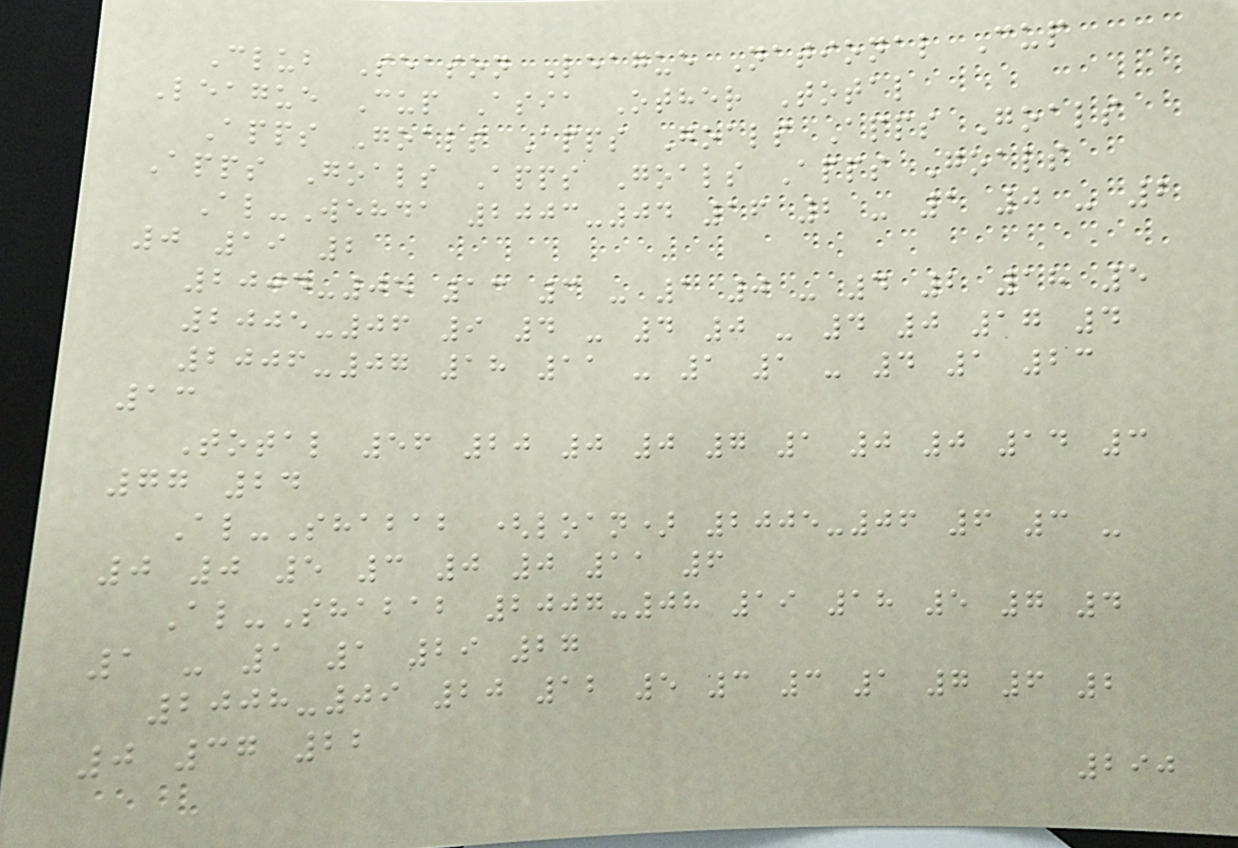Club Season League National Cup
League Cup Asia Other Total
Apps Goals Apps Goals Apps Goals
Apps Goals Apps Goals Apps Goals
Al-Wehda 2003-04 16 2 - 1 0 - 2
0 19 2
2004-05 13 3 - 1 0 - 4 2 18 5
2005-06 9 4 - 4 0 - 4 0 17 4
2006-07 18 11 - 1 1 - 4 1 23
13
Total 56 20 0 0 7 1 0 0 14 3
77 24
Al-Shabab (loan) 2005-06 6 3 -
0 0 5 3 0 0 11 6
Al-Shabab 2007-08 19 18 5 7 4
1 - 1 1 29 27
2008-09 20 12 5 3 3 1 7 6 2
0 37 22
290
